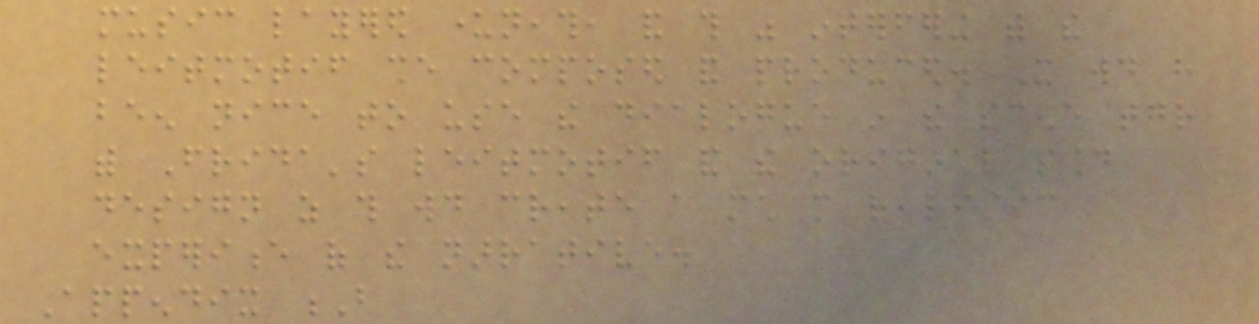music layered underneath, and this was interfering with the
leitmotif she composed and produced. It would have
been nice to use the dialogue in the scene together
with Frida's leitmotif and the original sound
design as this would create a much more realistic
experience of the narrative.
Appendix B
